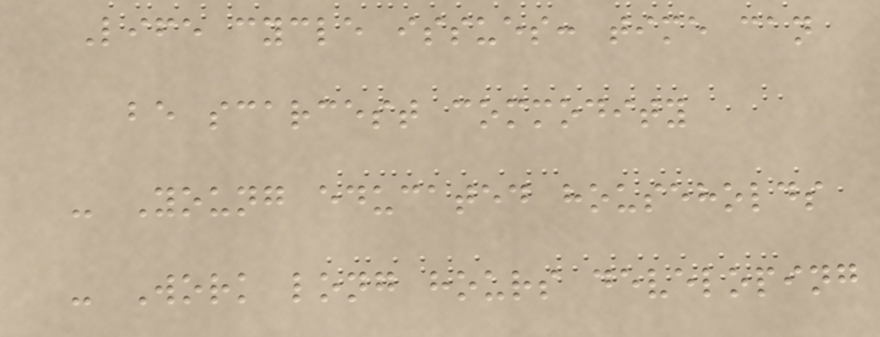Life cycle issues: time can
be scarcest commodity
- Young educated households
- Work long hours developing
